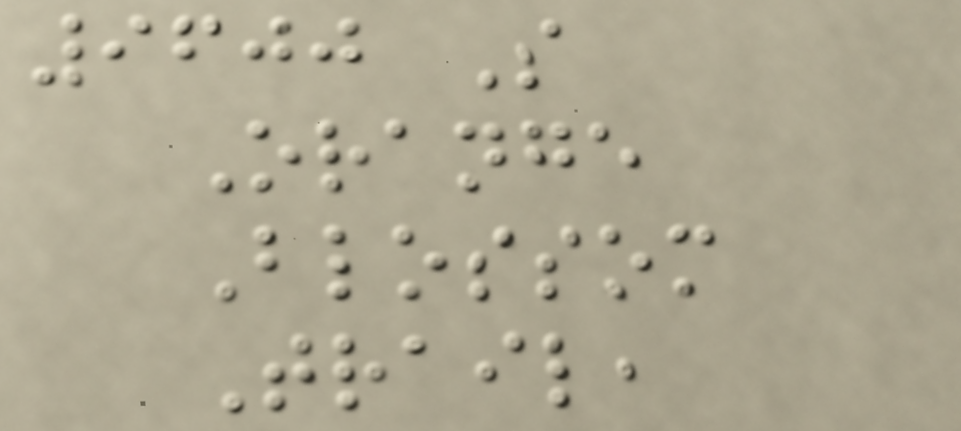9600 S
Orange
Blossom
Trail,
